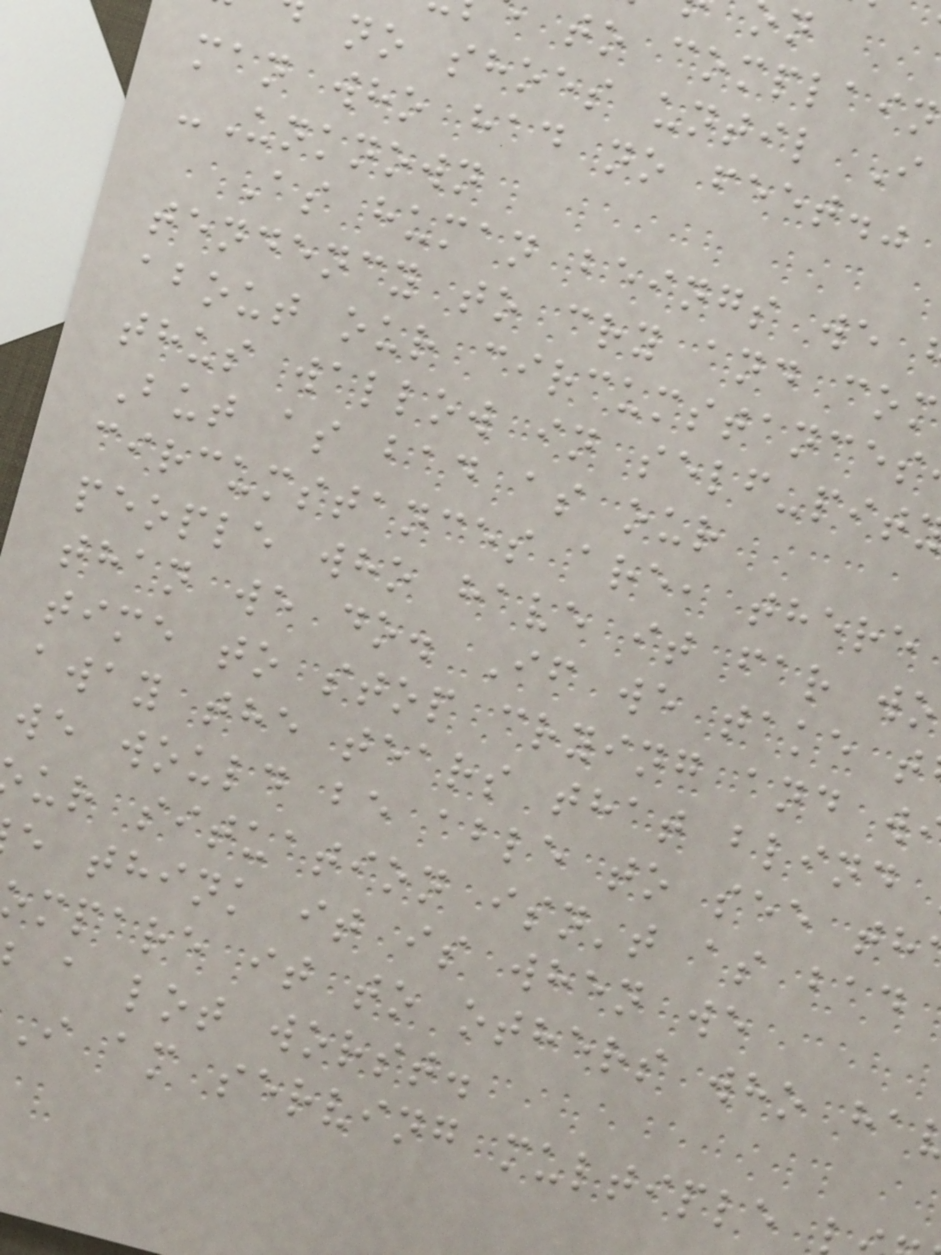to complain
no shoes until I
man who had no feet."
-Unknown
As human beings we
tendency to cry and com
about our circumstances
thus wallow in self-pit
But as bad as our
circumstances are, there
people who have it far wo
than we do. If we take t
time to stop crying and w
away the tears that blind
we would be able to see th
ur situation isn't as bad
e think it is when we
mpare it to others who ha
a lot worst.
I am serving multiple
